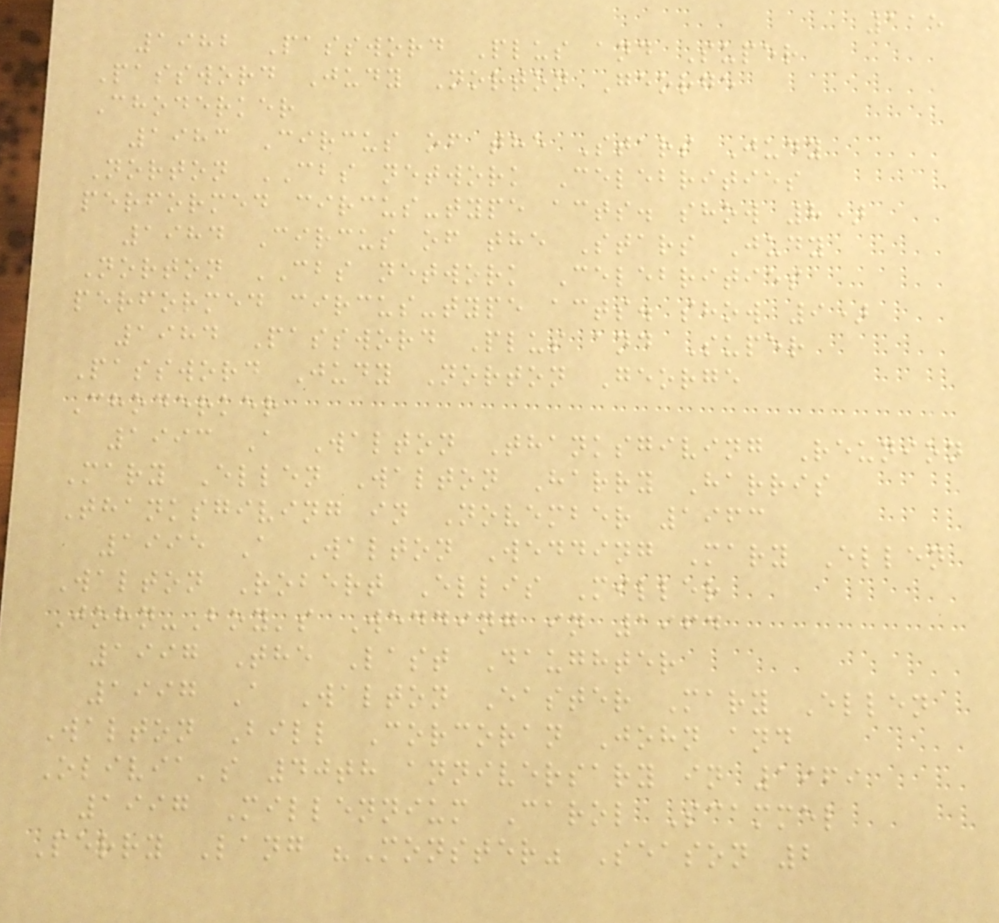115
1982 Password Plus and Super
Password Judy Norton George
Choderker
1983 Circus of the Stars Judy
Norton CBS network Celebrities
performed circus-type acts. show 8)
1984 Circus of the Stars Judy
Norton CBS network Celebrities
performed circus-type acts. show 9)
1984 Password Plus and Super
Password Judy Norton George
Choderker
1993 A Walton Thanksgiving Reunion
Mary Ellen Walton Harry Harris
Thanksgiving in November 1963
1995 A Walton Wedding Mary Ellen
Walton Robert Ellis Miller
John-Boy's Wedding in 1964
1997 The Last Daughter
1997 A Walton Easter Mary Ellen
Walton Bill Corcoran John and
Olivia's 40th anniversary in 1969
1997 Millennium Carol Scammel
Perry Lang "Monster" Season 2
